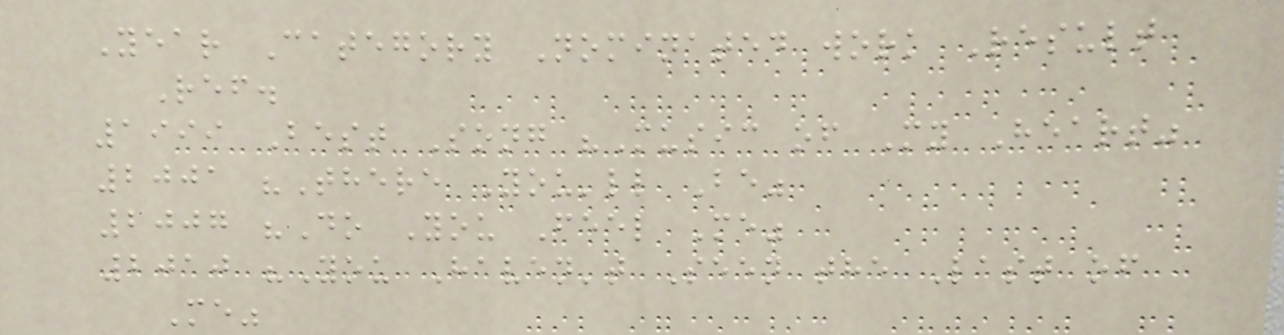Year Category Nominated work Result
Ref.
1999 Best Song "Music of My Heart"
2001 "There You'll Be"
2007 "Do You Feel Me"
2010 "You Haven't Seen the Last of
Me"
